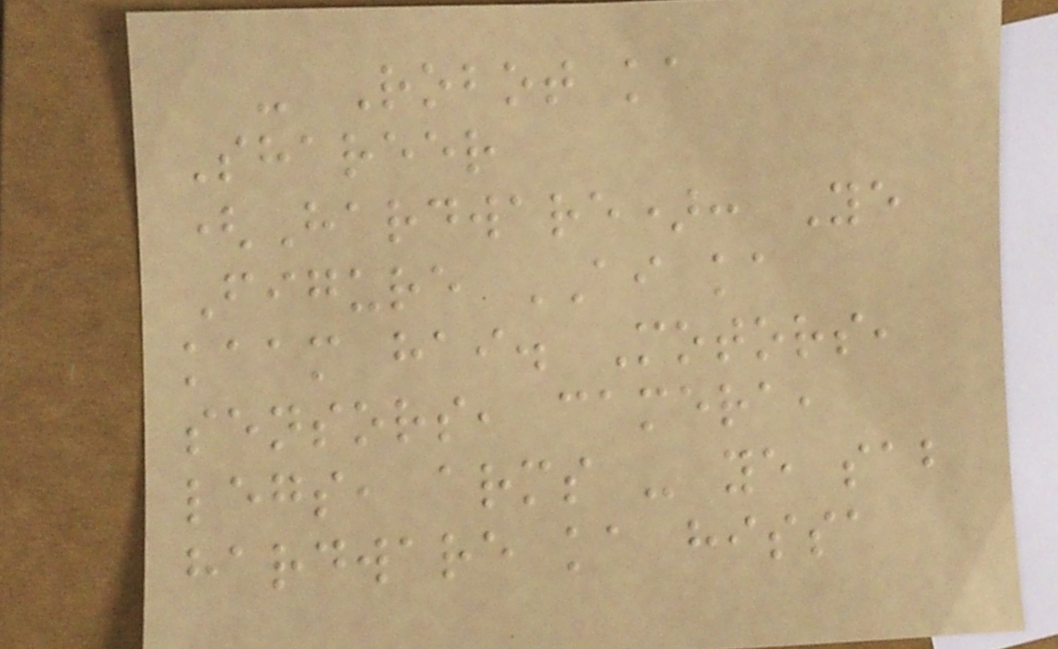- Robot ka
Shareer
(Hardware): Ye
Figure AI ka
kaam hai. Motors,
sensors, camera,
legs, arms - ye sab
hardware ka hissa
